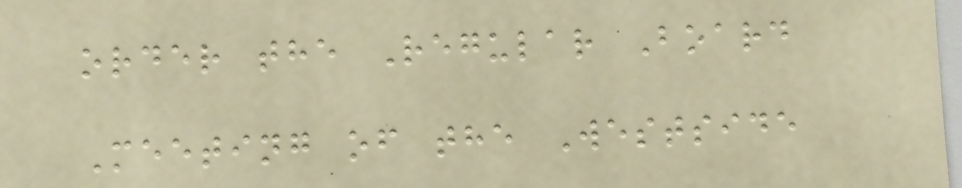order the Regular Board
Meeting of the Westside
